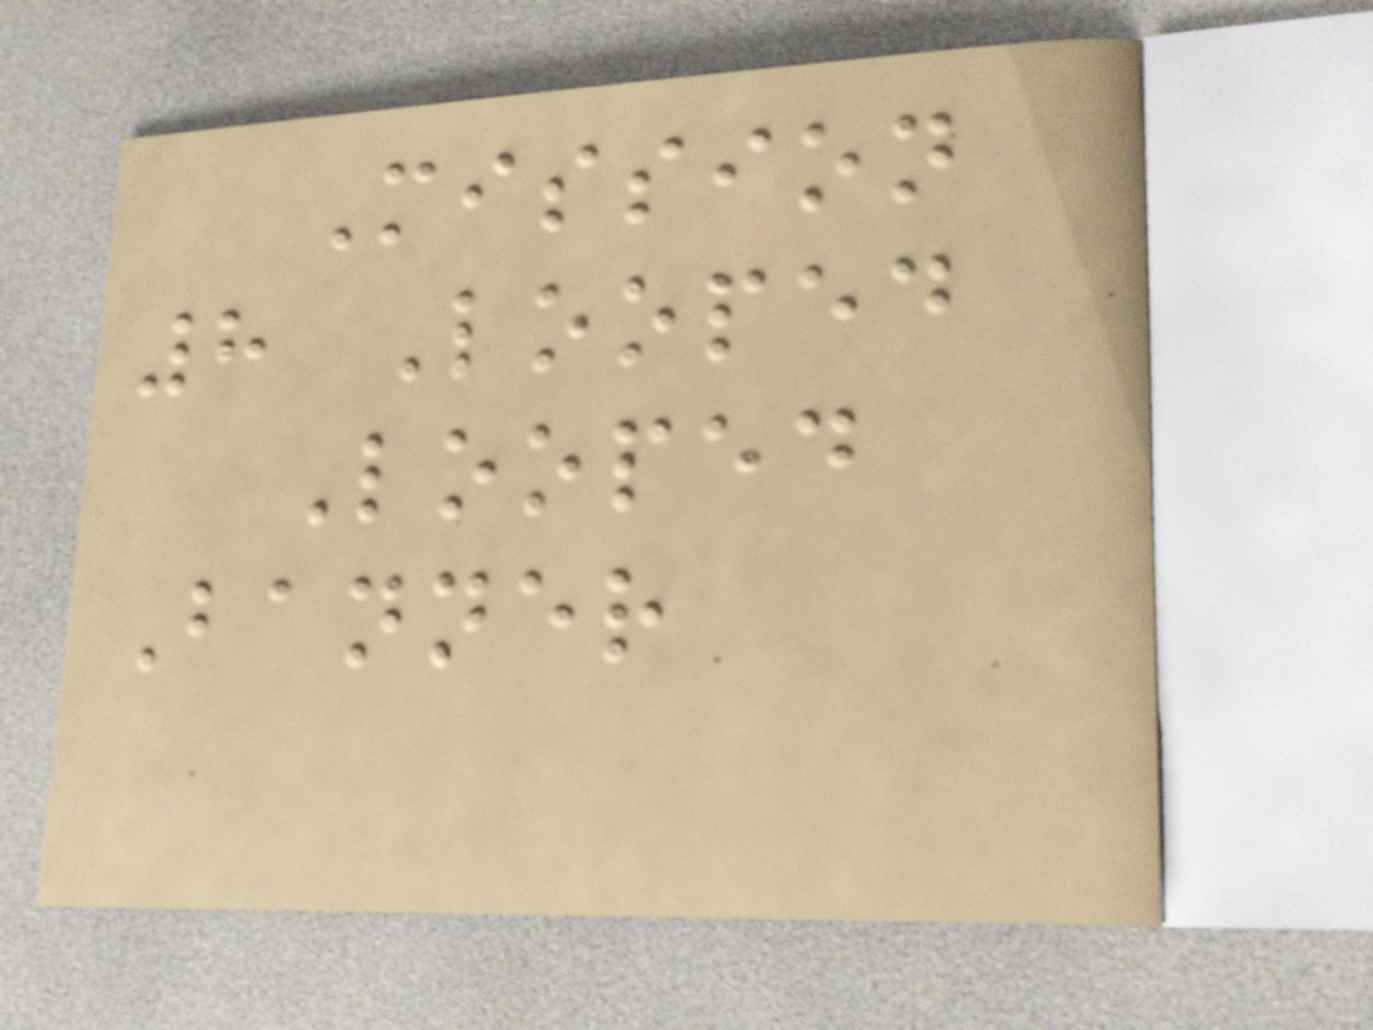Mission
8 Looped
Looped
Banner
